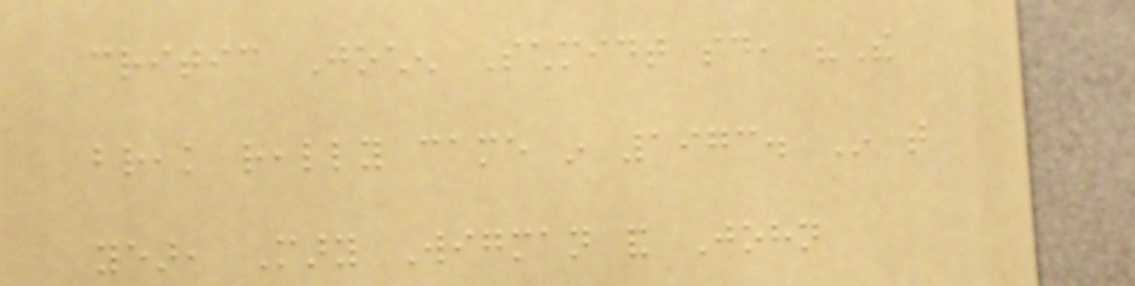critic Jochen Schmidt said, "The
break really came in 1973. In that
year, Mary Wigman and John
